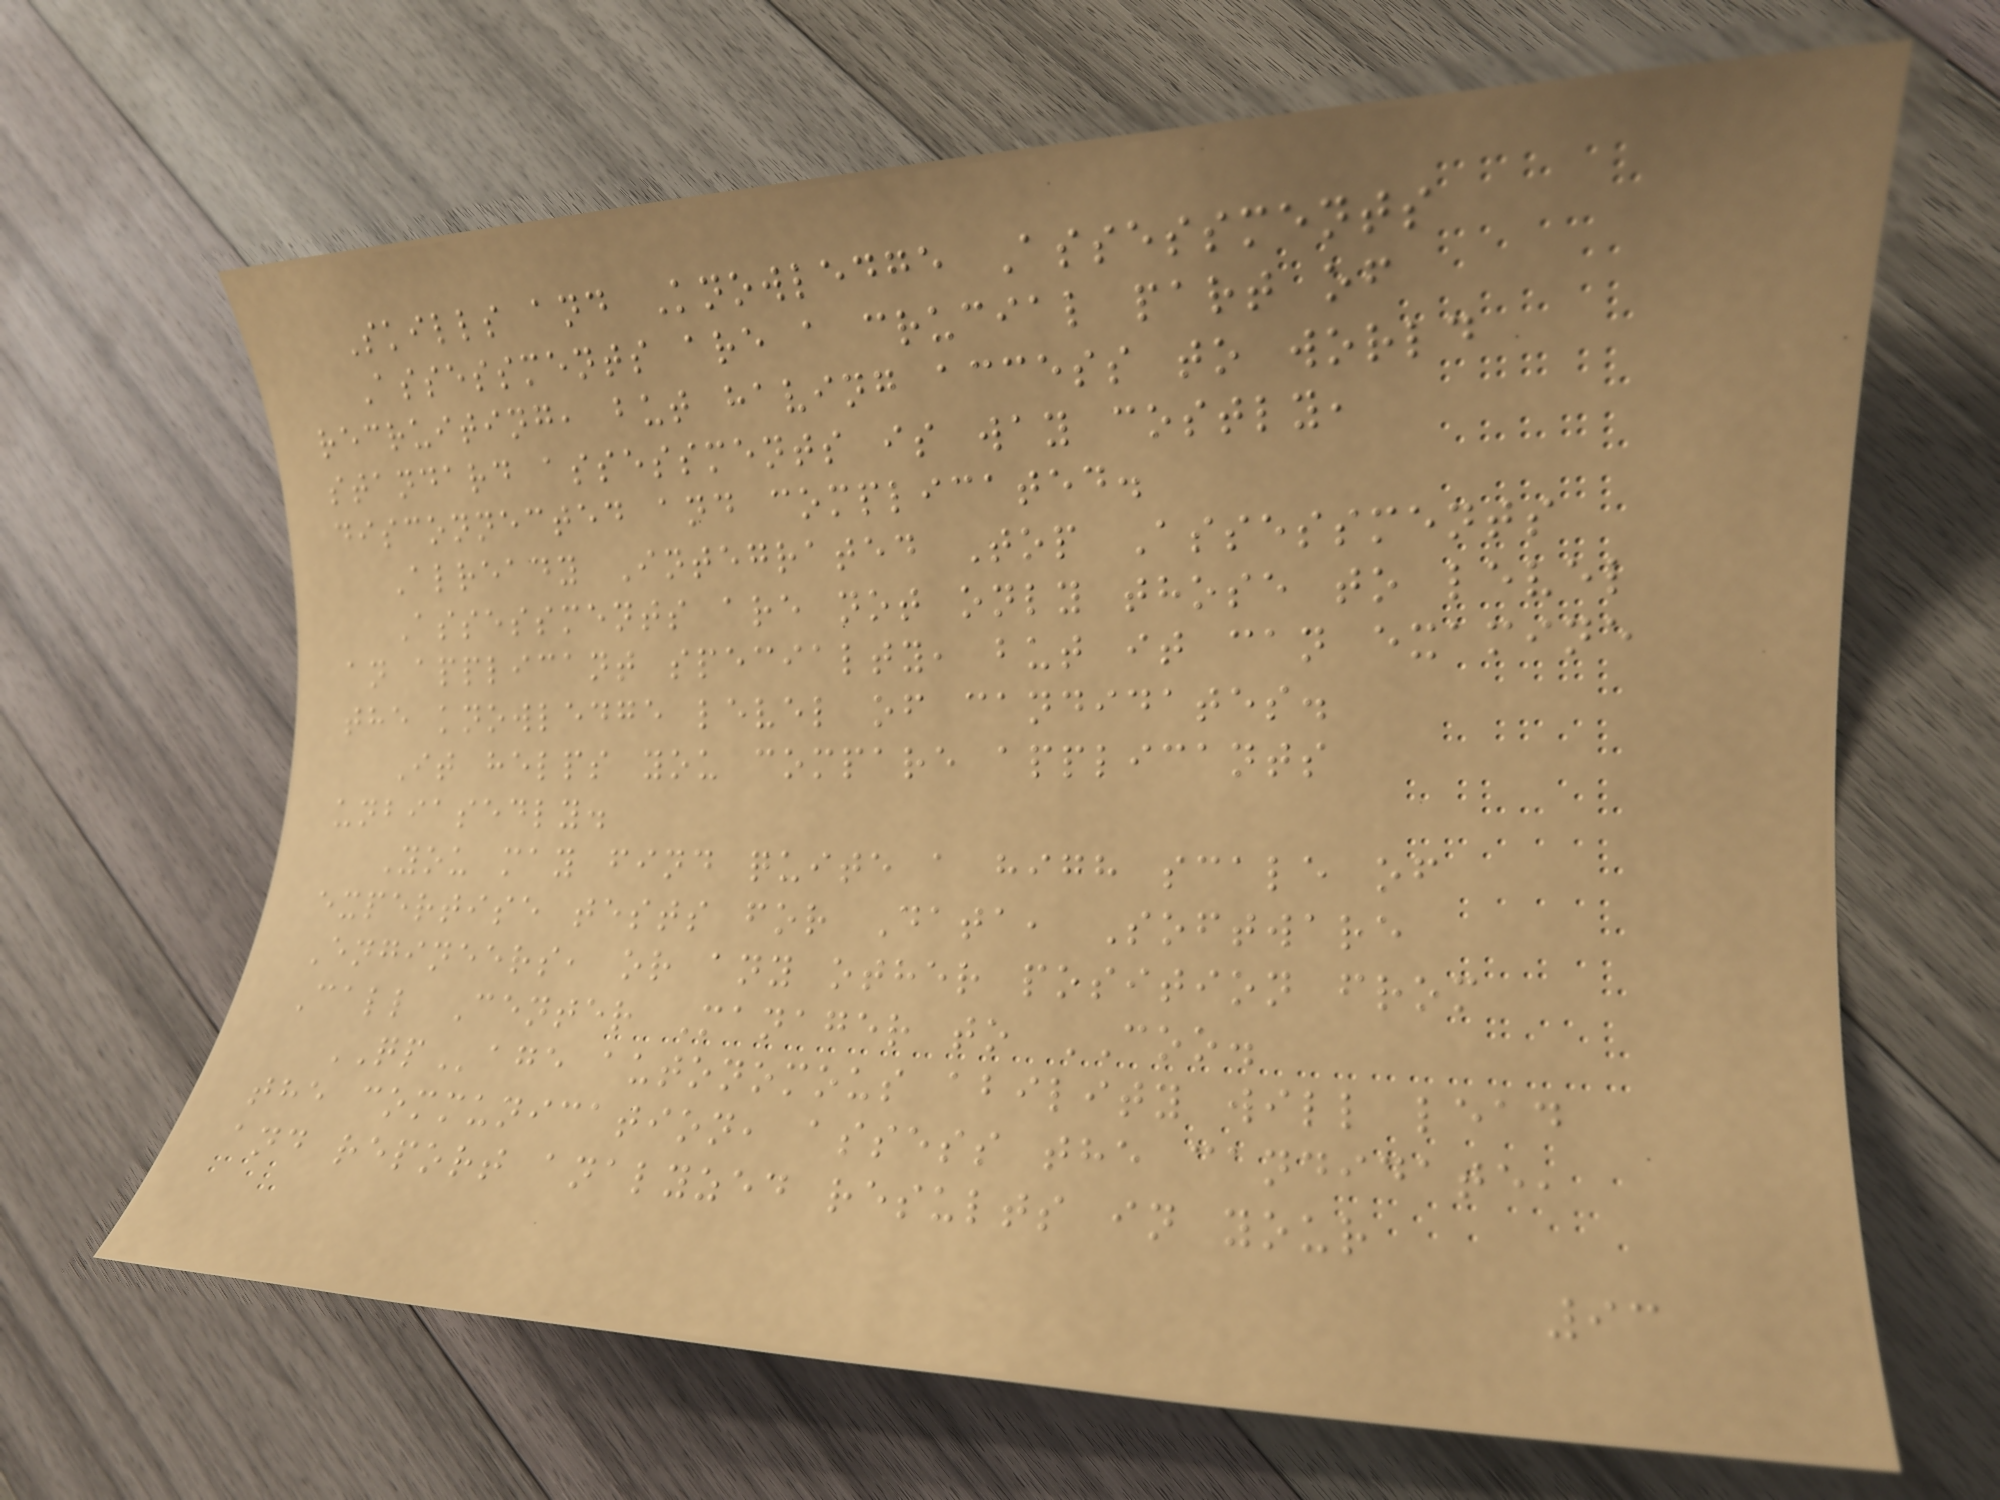Skills and Knowledge Assessments
Assessments are a crucial part of
recruiting, but having access to world
standard assessments is way costly,
disconnected and complicated.
Already Integrated Top Assessments
Assessments are not only those to level
an applicant specialty, but it can examine
the knowledge level of candidates.
It helps you compare applicants
unbiasedly.
You may find quite a high scale of
expertise tests for Data, Software
Engineers, or any other position from
Call Center Manager to COO.
QPage autonomous ability will lead
the communication, assess the candidate,
and report analyzed results in your
93
